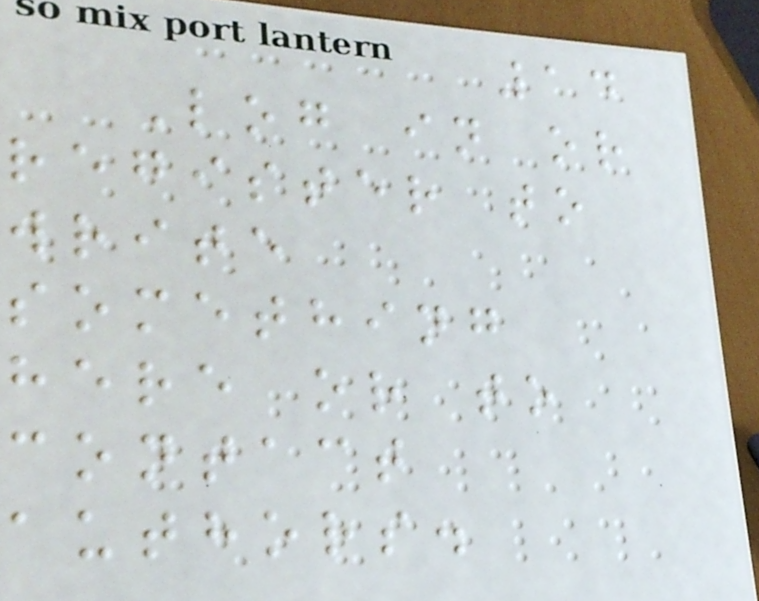14
Log in or
register to
write
something
here or to
contact
authors.
